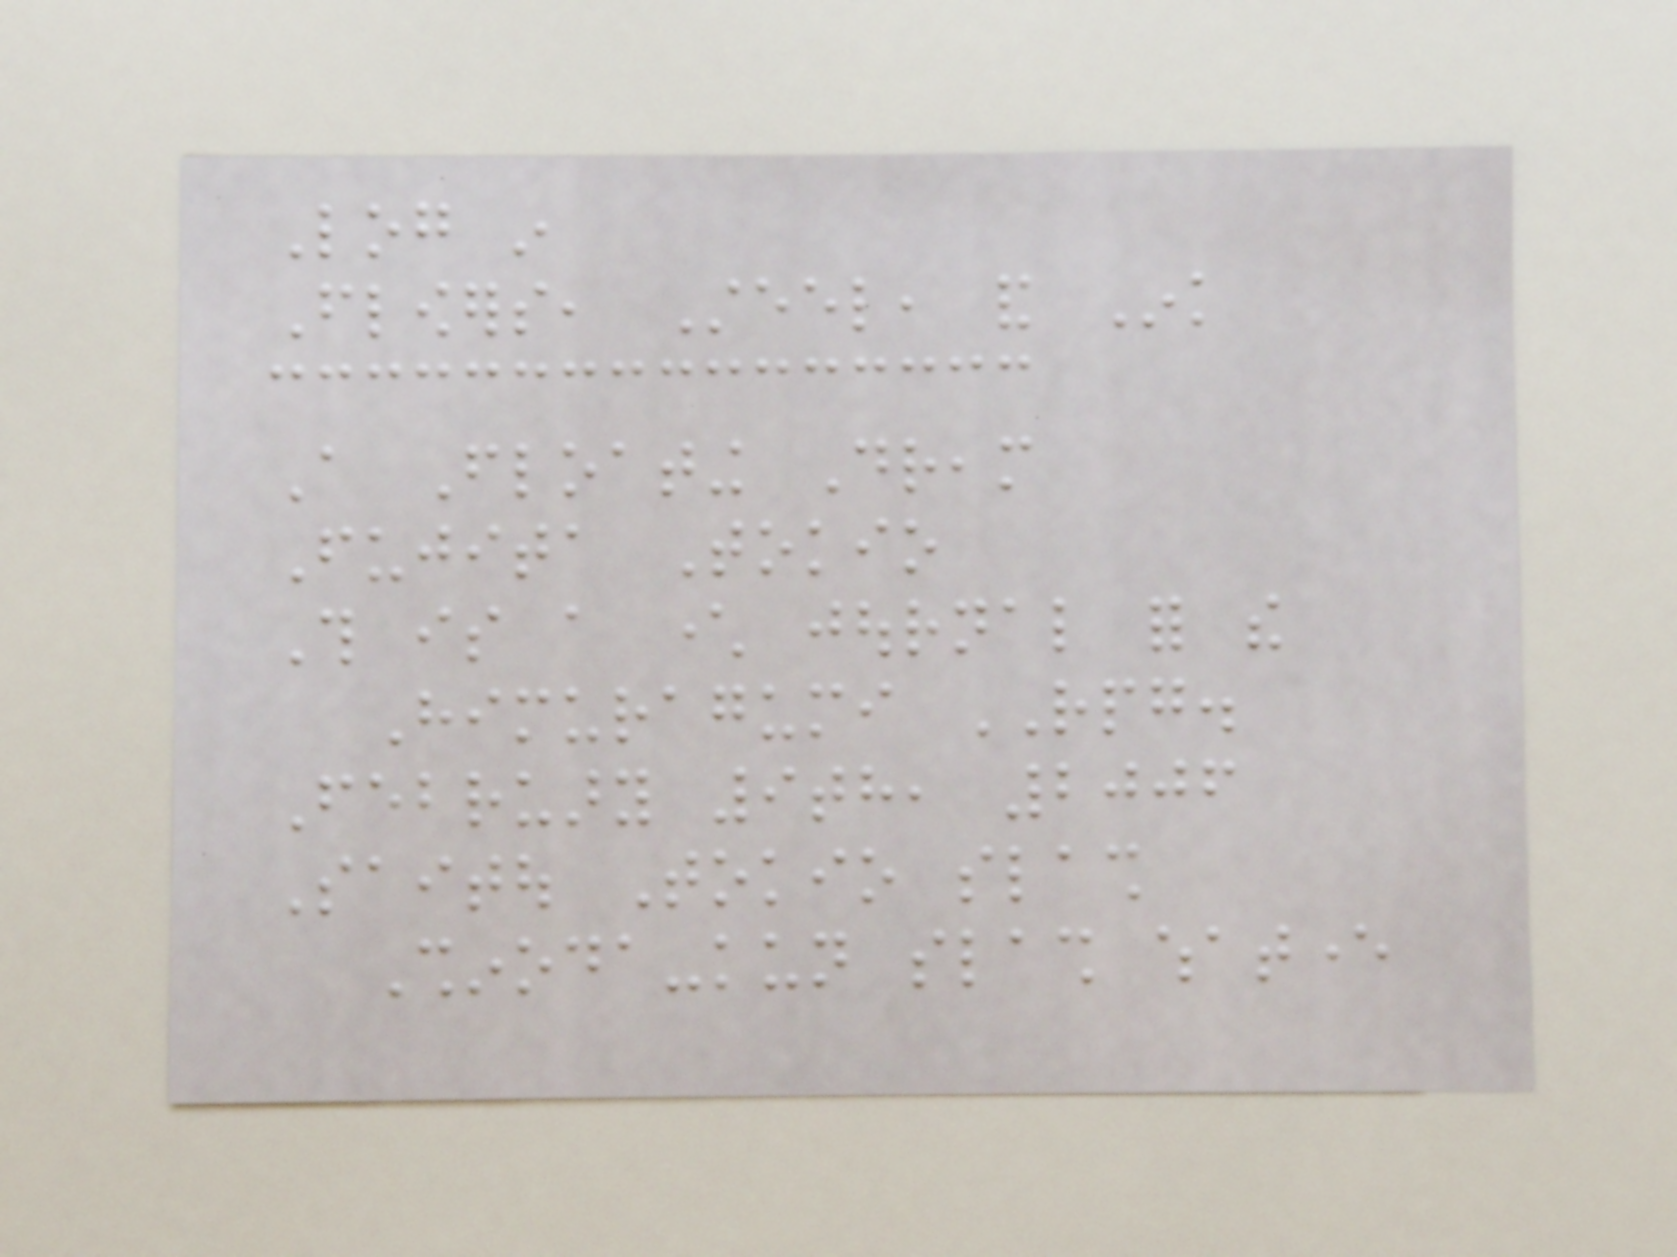Log in
Flowers, Steel, and Ink
A Floating Dream
Fujita Tokio
This is a character journal for the
Himuragumi RPG.
February 9th, 2006
Saitou Tokio slash
Shinoda-kun slash whatever
